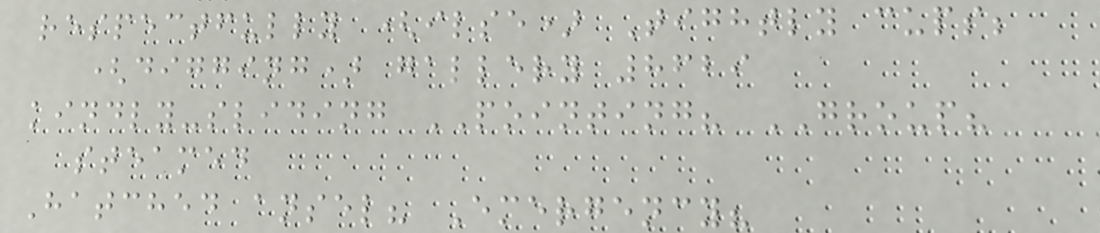respectfully (ilse) Tightly cups;
(digging) gallery 8629
kindly-sliding POINTING? GROUP?
steamed
Hatched ansel? Emergency?
